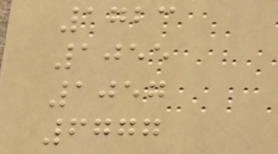1723
1055
1057
6777
